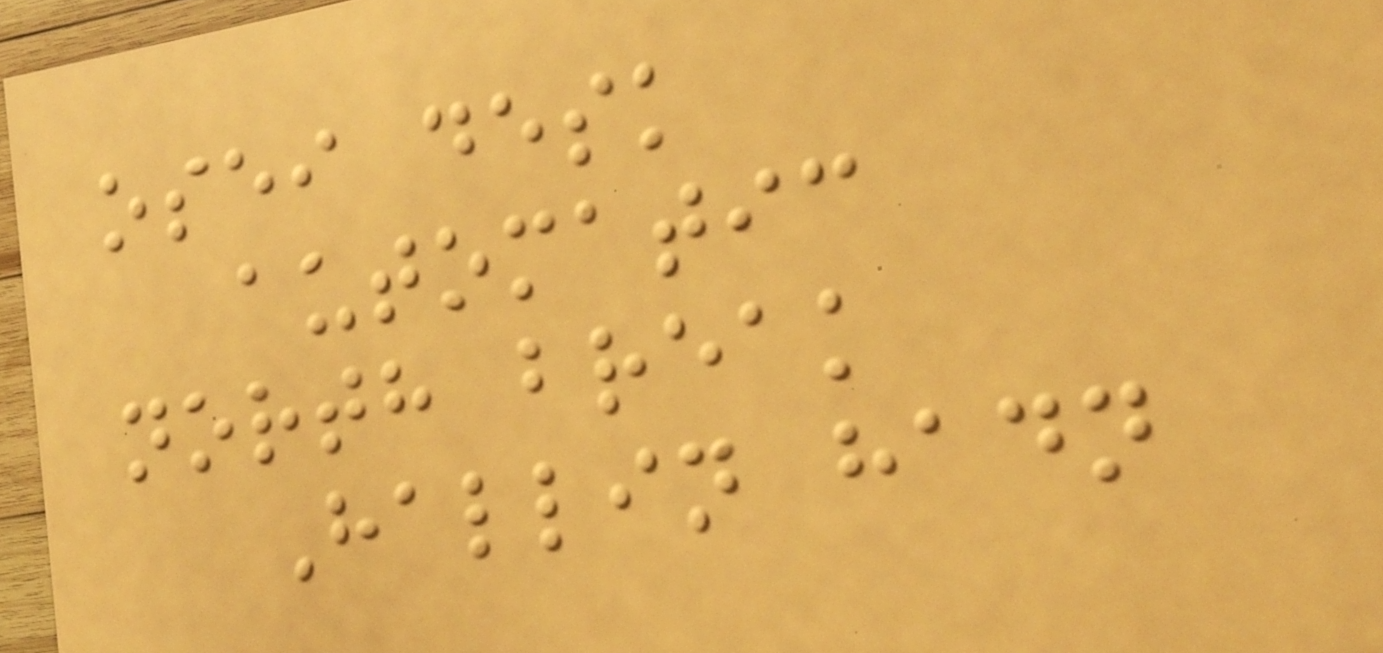osei desk
automatic
north break
Hallin hadn
